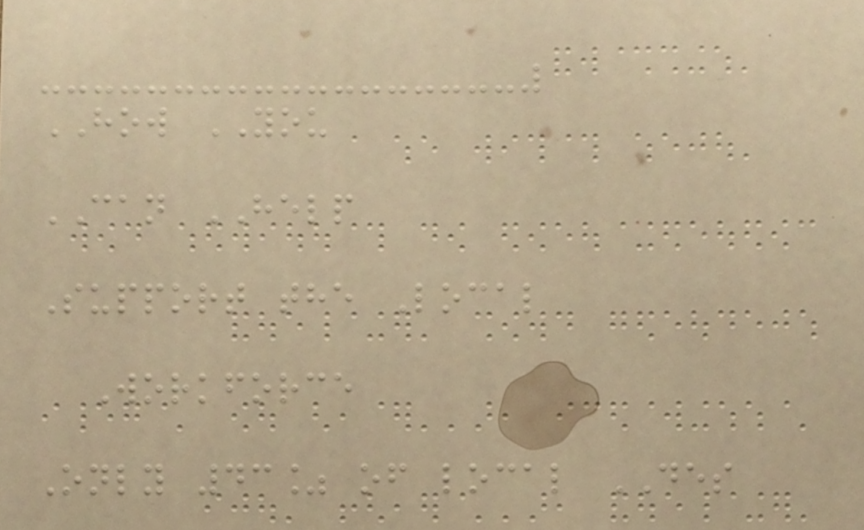HOW YOU
CAN HELP
Support the Local
Workforce
Only 43% of local DES
